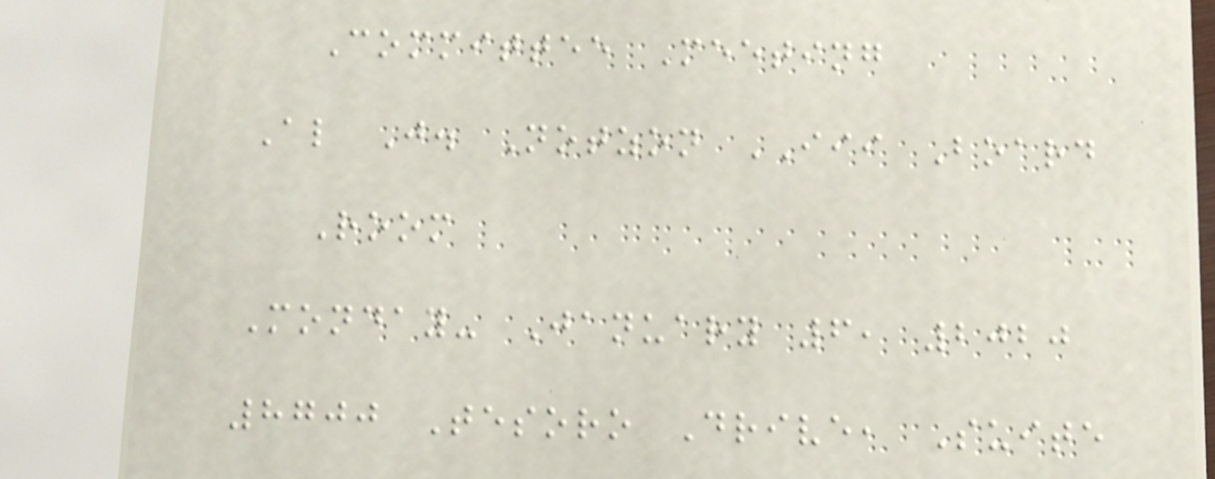Committee Meeting
Al J. Notzon III Board
Room
Monday- January 6, 2020
8700 Tesoro Drive, Suite
